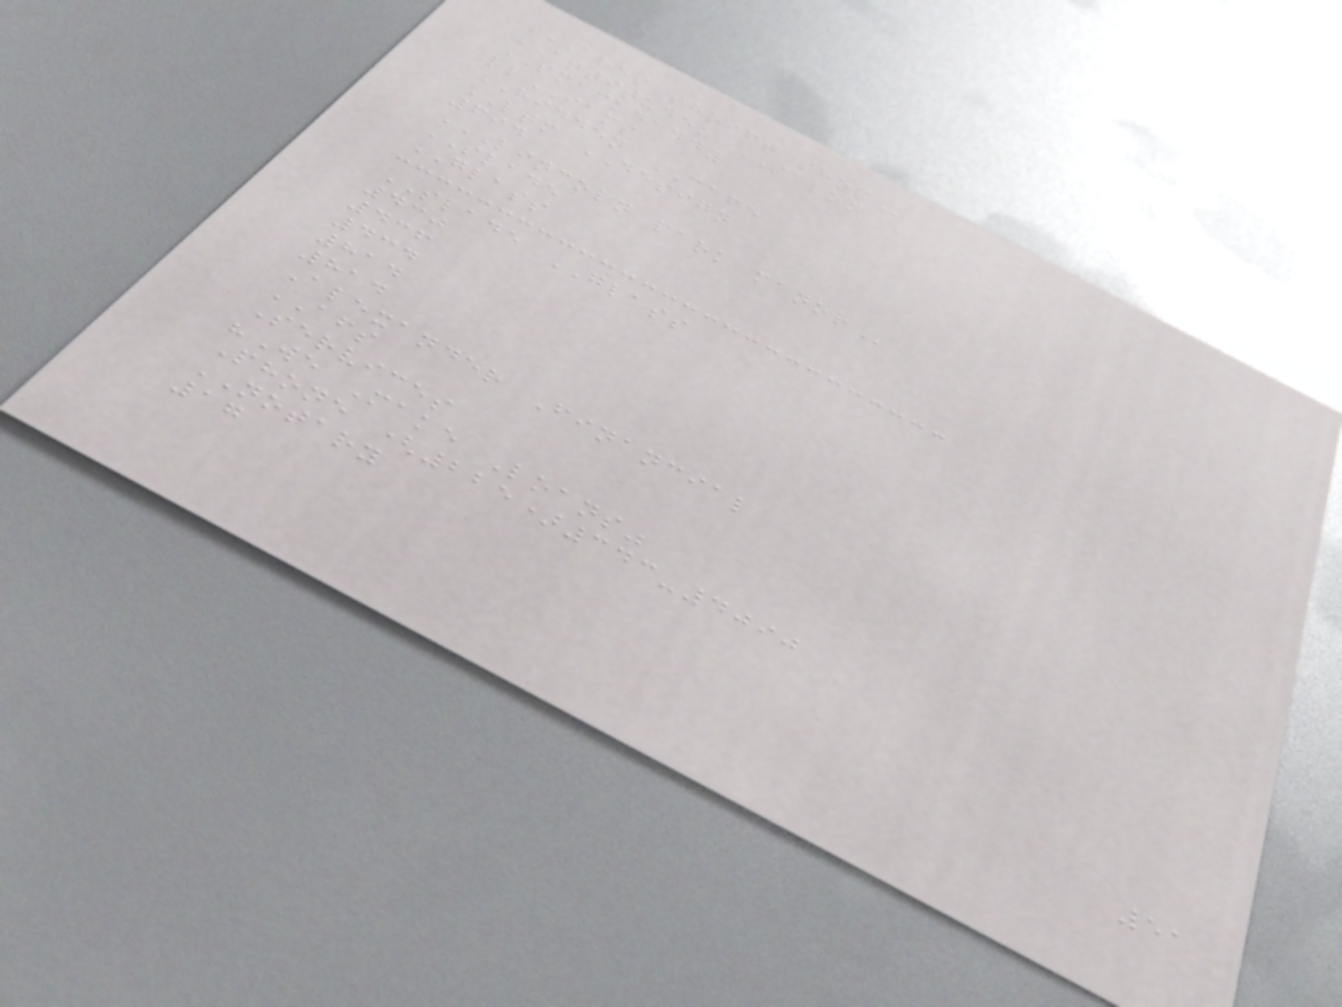ARES THRIFT SHOP
ATTITUDEZ SALON
SMACKDADDY
llIAMS
HIDDEN CAFE
LTM DESIGN
694
LINCOLN PARK MANOR
SLADE
GLASS
SLADE GLASS
430
436
434
814
814
Alexander Financial
AFS
Services
"We Make Loans"
Phone (225)343-4090
NOTARY
17
51
